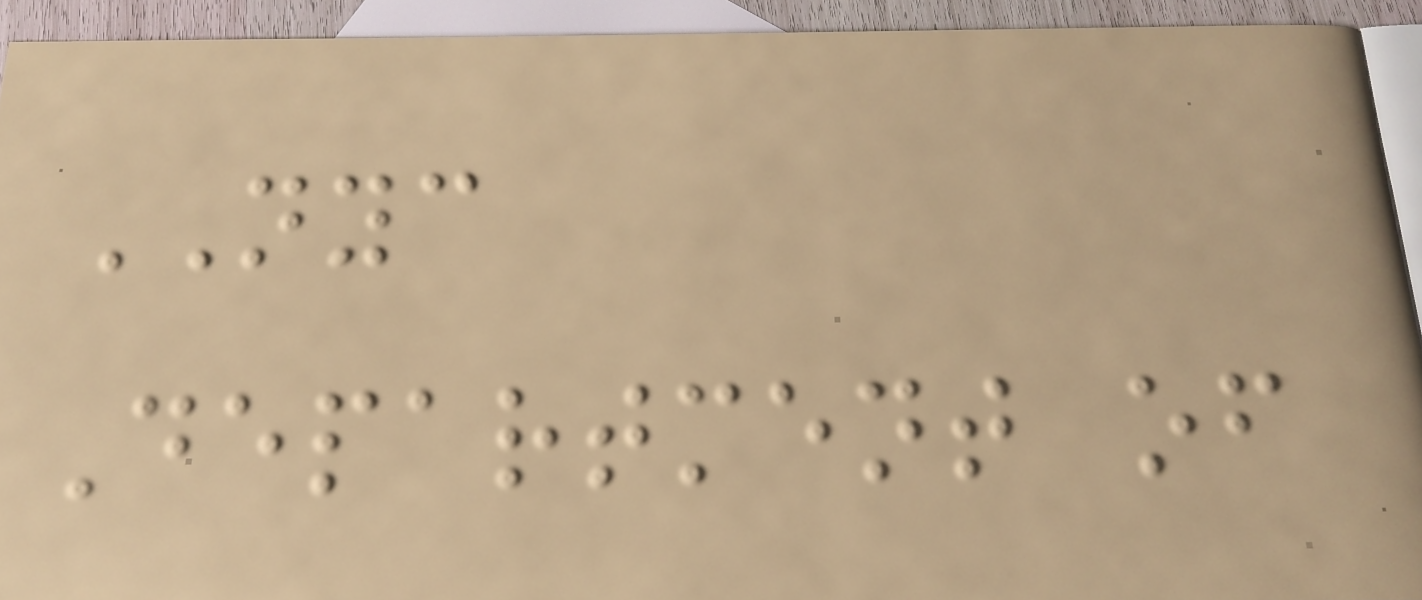NYC
Department of
